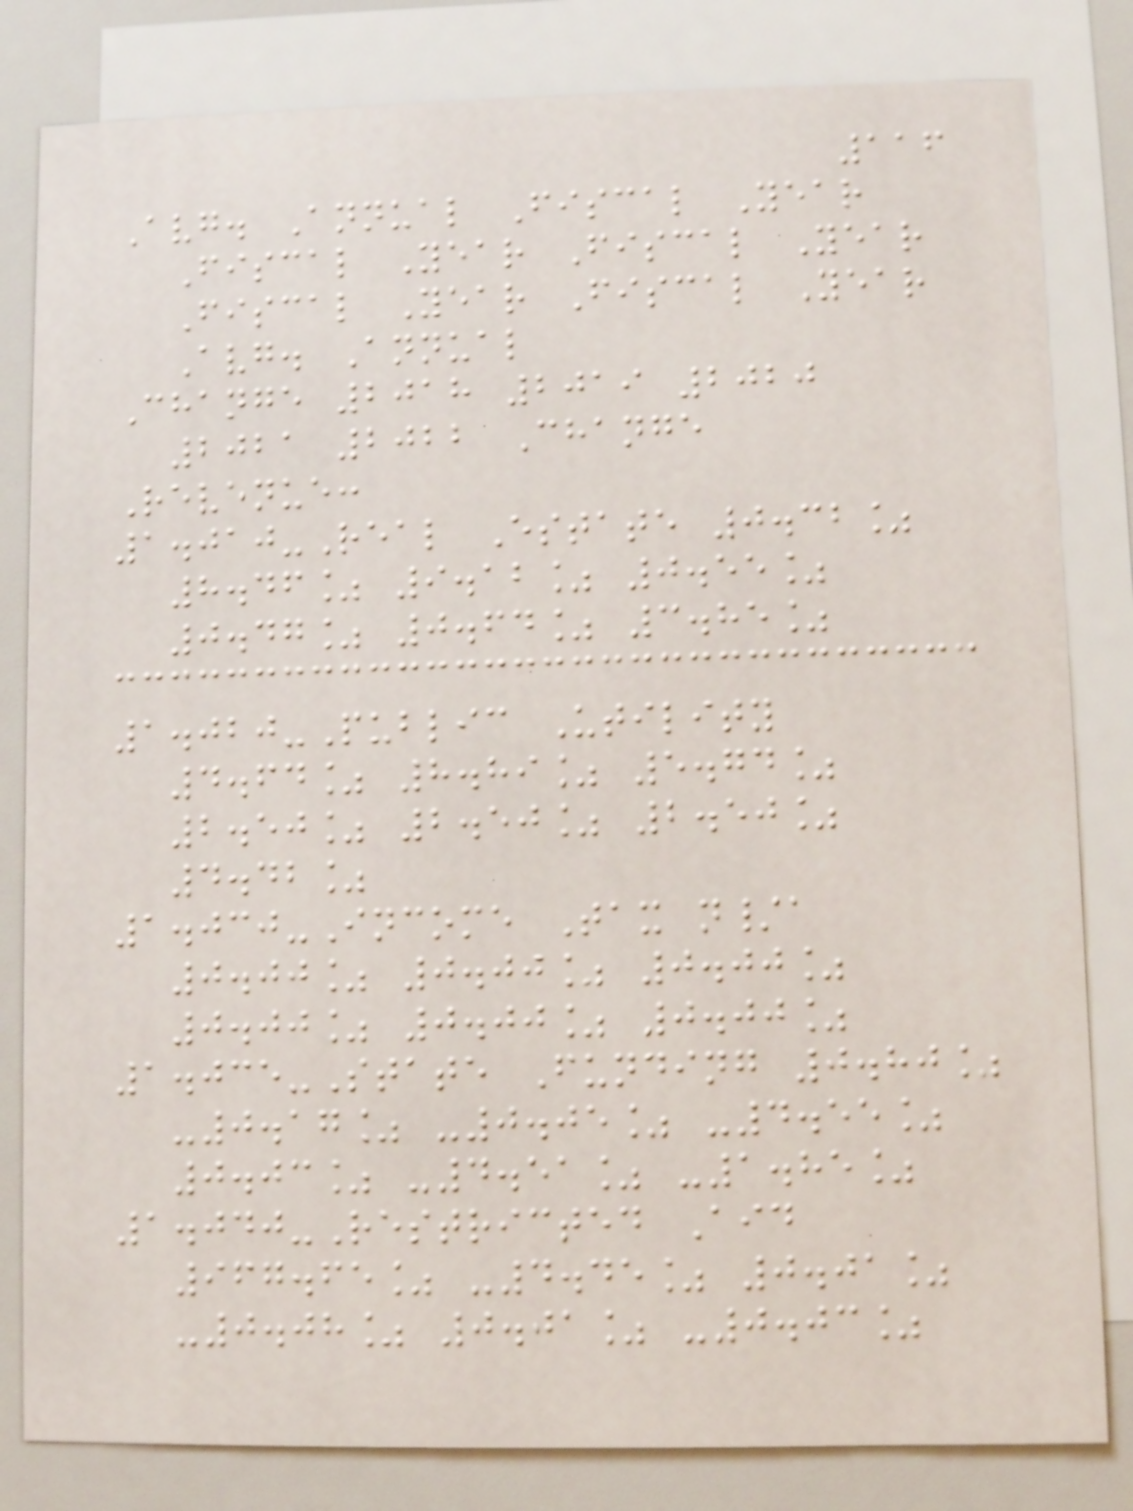116
Avg. Annual Fiscal Year
Fiscal Year Fiscal Year
Fiscal Year Fiscal Year
Avg. Annual
Change 2018 2019 2020
2021 2022 Change
Revenue:
1.010-Real Estate 0.32%
8.46% 9.12% 0.55%
0.47% 0.64% 3.85%
1.020-Public Utility
4.64% 8.89% 5.74%
2.50% 2.50% 2.50%
4.42%
1.030-Income Tax n/a
0.00% 0.00% 0.00%
0.00% 0.00% 0.00%
1.035-State Funding 0.80%
-0.17% -0.05% -4.55%
0.03% -4.51% -1.85%
1.040-Restricted Aid
967.65% -4.45% 0.01%
-0.08% 0.01% -0.03%
